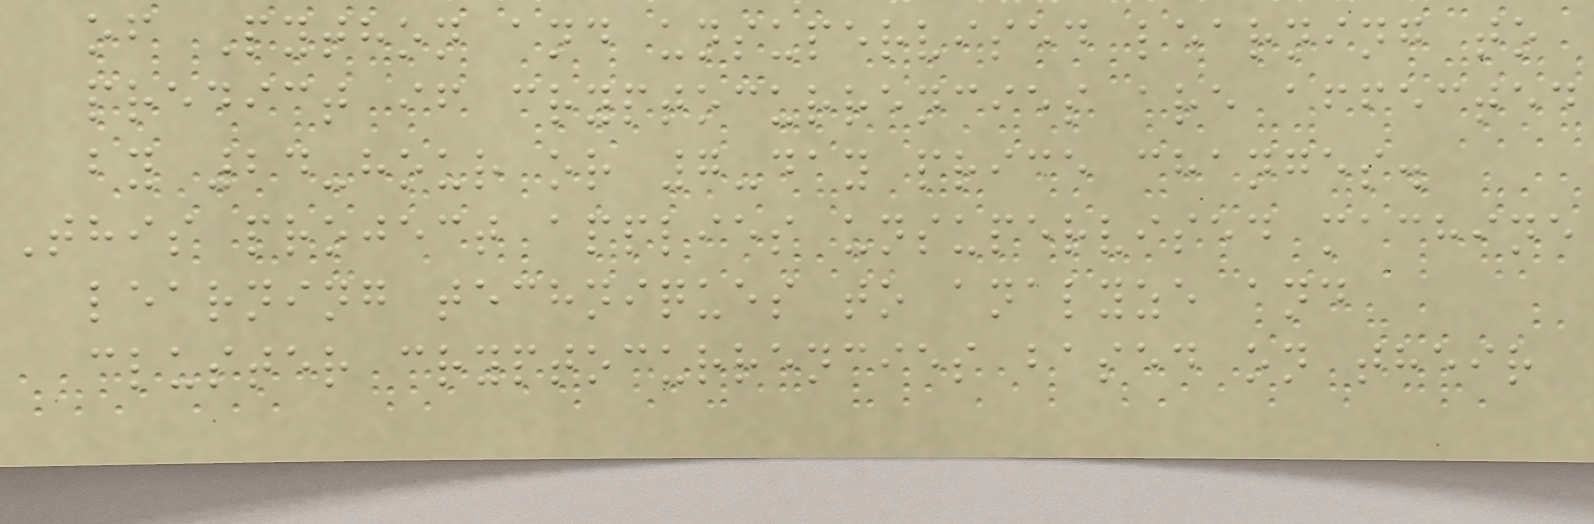of Python and unsupervised learning to
predict if cryptocurrencies are affected
by 24-hour or 7-day price changes.
This project applies unsupervised machine
learning techniques to analyze and
cluster cryptocurrencies based on their
